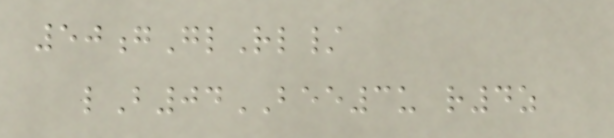50gGlRl/
lB04BEE3u r4z
